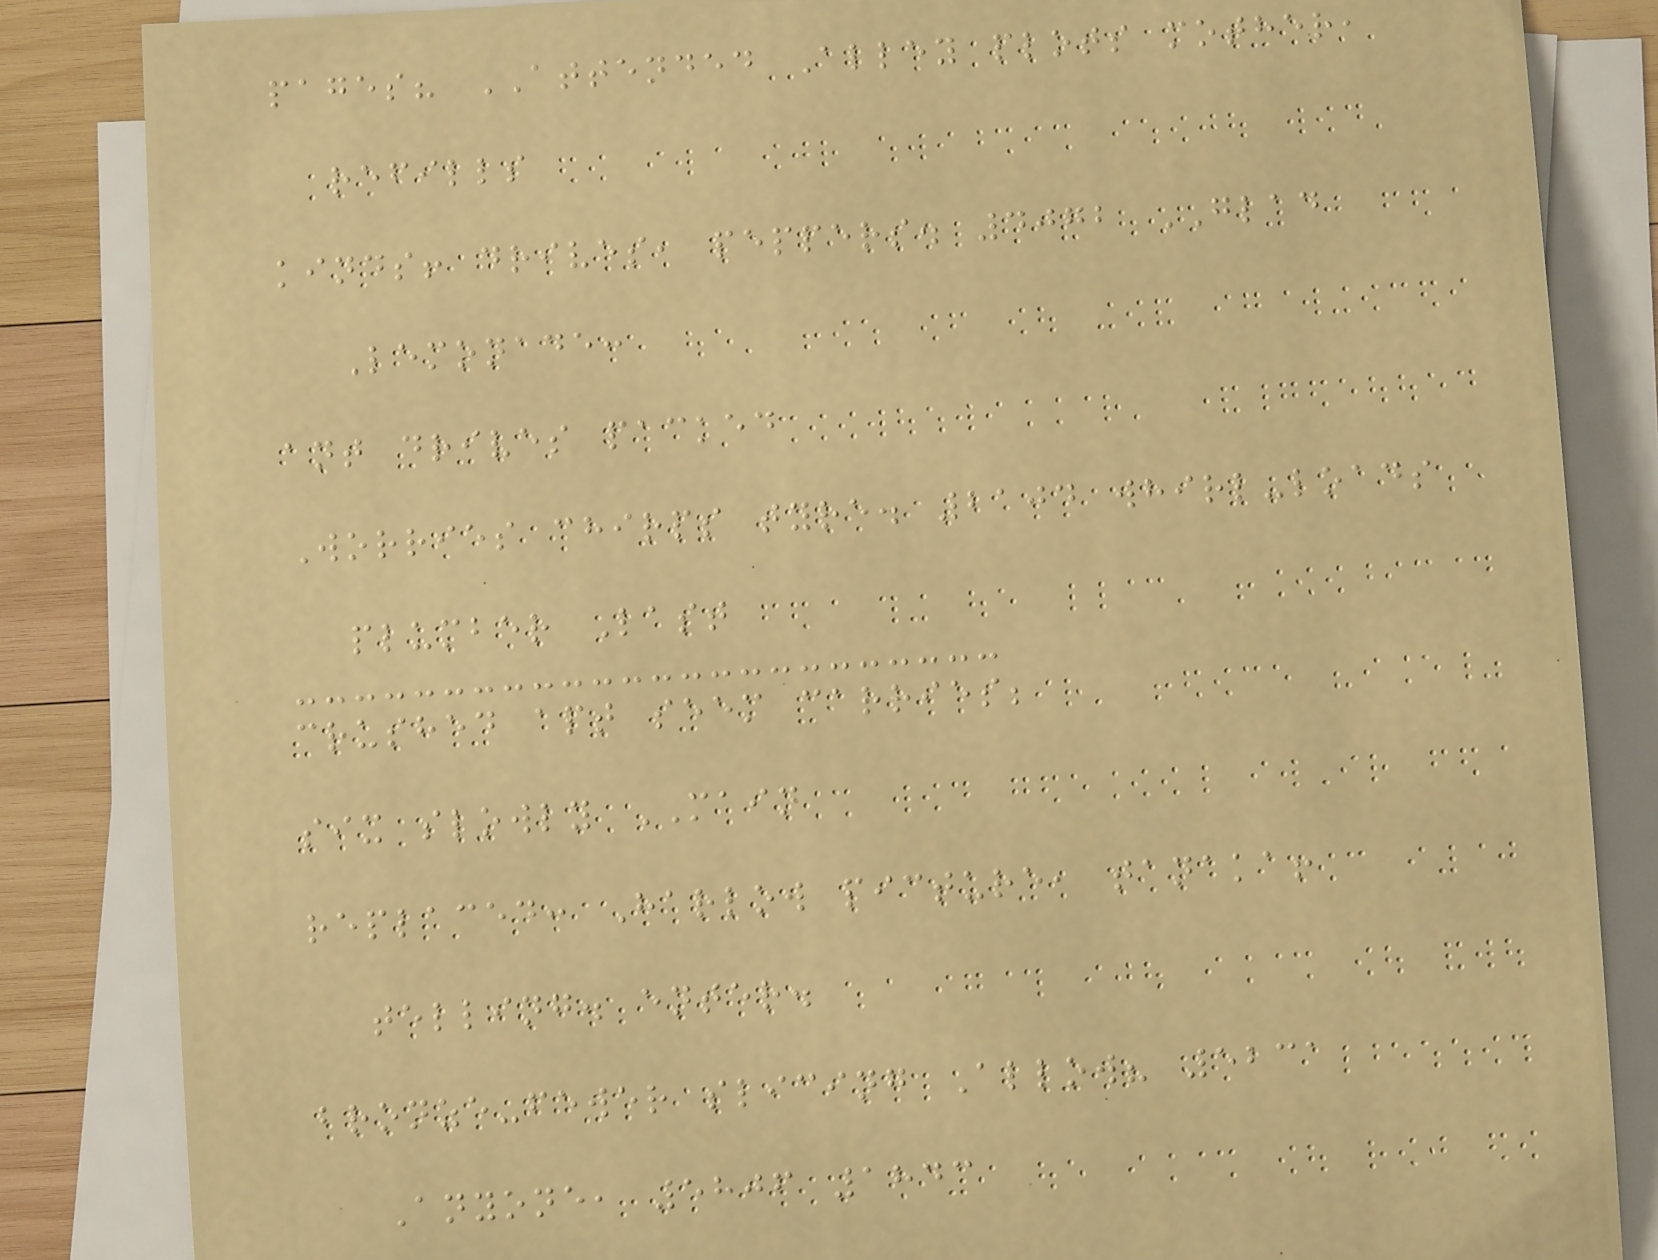pages? ATTENDED Alley plots mother,
refills
kinds! drives, peppers. 4072 GLAD
Lemonade:
ant drives packed
Worries chirps tyre. 2104 whirl-loads
plumber Last
crushed apt seem carries;
six slowly MAIN
replaced: Harlow picture, tanaka!
telling. enter.
bronze-fewer slicing Allow? 5231
Anyone, 5806 1843
